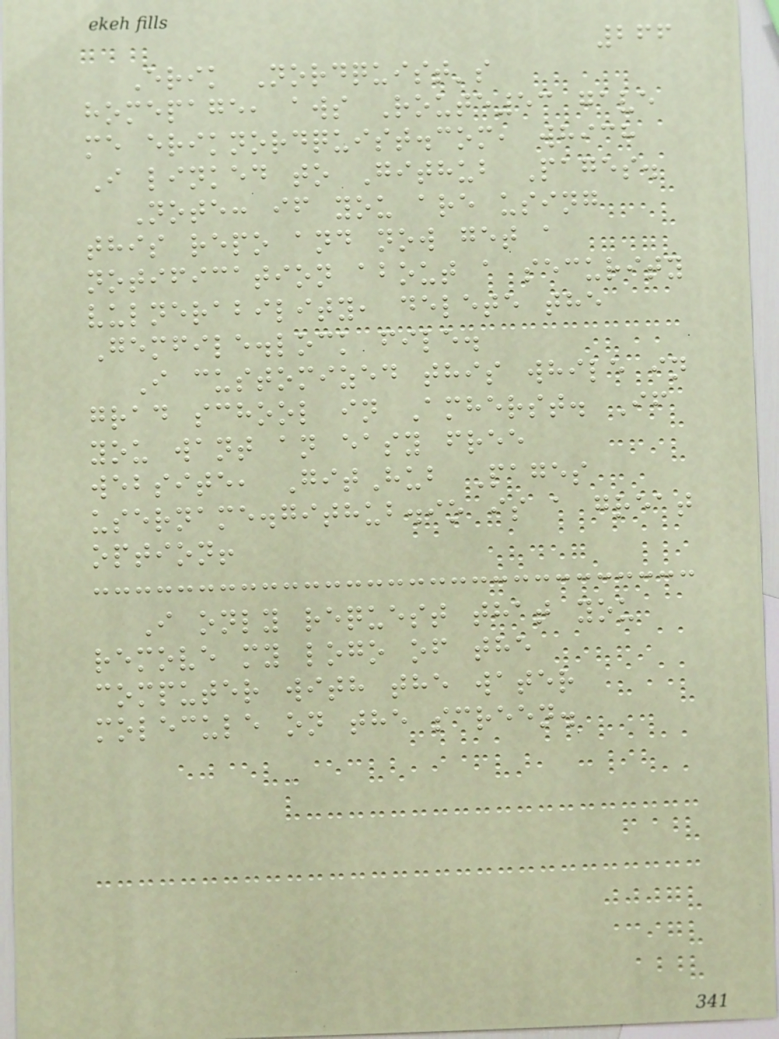266
Erik Nordquist's
homepage, aws Route53 gave
me eriknordquist.com, which
I linked to Github Pages.
Note: if you are using
this repo and now get a
notification about a security
vulnerability, delete the
Gemfile.lock file.
I customized this while in
grad school in Amherst. If
you want an easy free
website, GitHub Pages
username.github.io is a great
option!
I only request that you
remove my logo of the
computer with the water
molecule on the screen.
